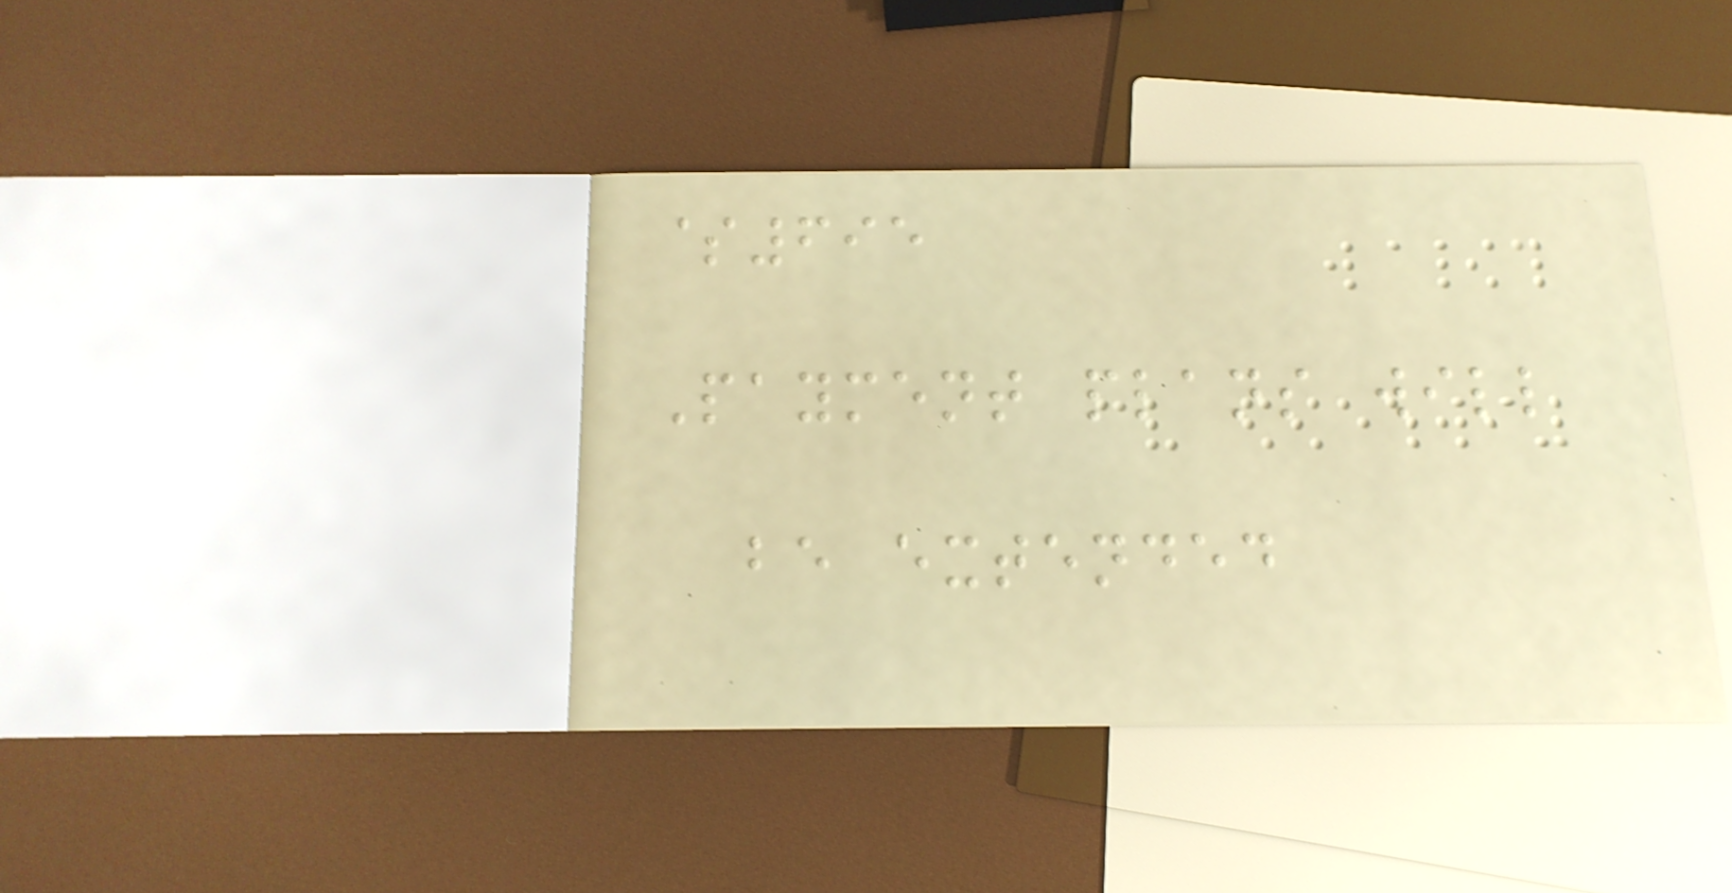$695
Payment plans will
be extended
